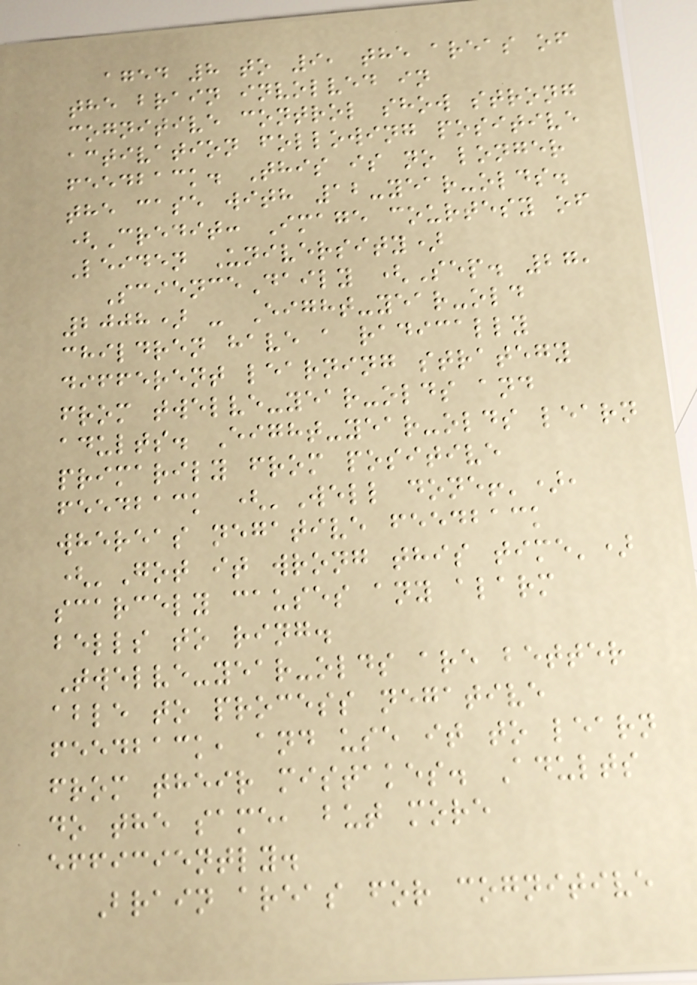aged 8 to 9, the areas of
the brain involved in
cognitive control show strong
activation following positive
feedback. This is no longer
the case with 12-year-olds.
(Credit: Image courtesy of
Leiden University)
ScienceDaily (Sep. 27,
2008) - Eight-year-old
children have a radically
different learning strategy
from twelve-year-olds and
adults. Eight-year-olds learn
primarily from positive
feedback ('Well done!'),
whereas negative feedback
('Got it wrong this time')
scarcely causes any alarm
bells to ring.
Twelve-year-olds are better
able to process negative
feedback, and use it to learn
from their mistakes. Adults
do the same, but more
efficiently.
Brain areas for cognitive
